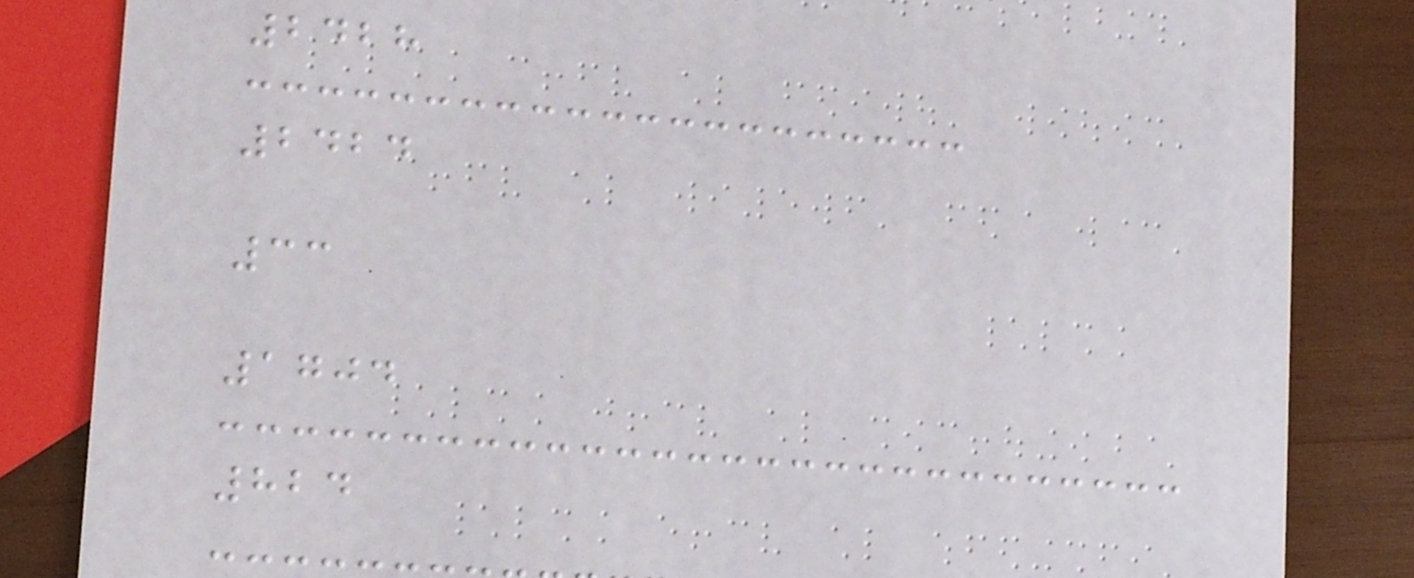2428
2424
33
1704
824
